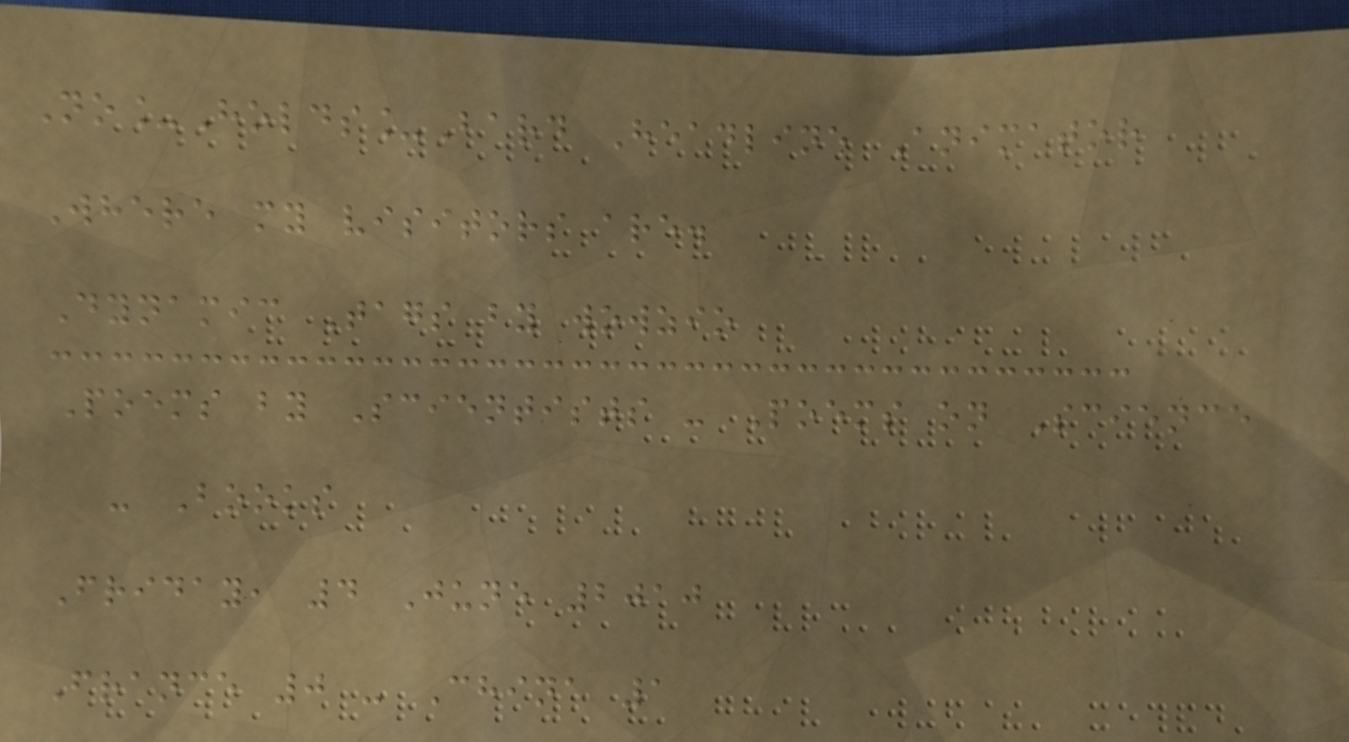No_Holds_Bard Headline Animator
Where my visitors are.
Dynamic Tags by wowzio
Poems by Scientists - Poems on Science
- Books
Friday, 4 June 2010
France 0 - China 1
